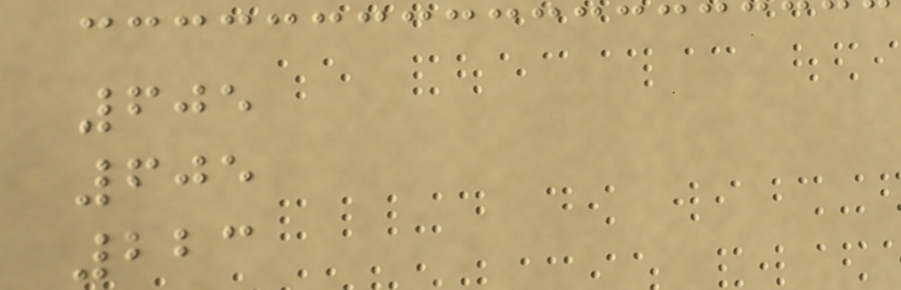605
605
223
